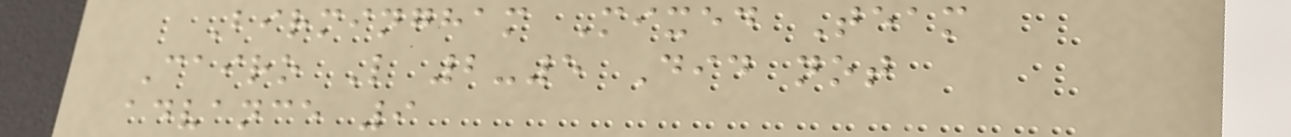Birmingham Mixed Team
Cairo L 2-5 Did not
advance 9
